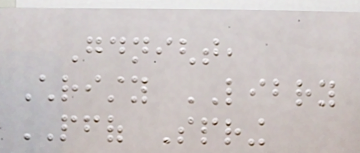Goodnight,
Christy LIBRY
PFOF Spring
